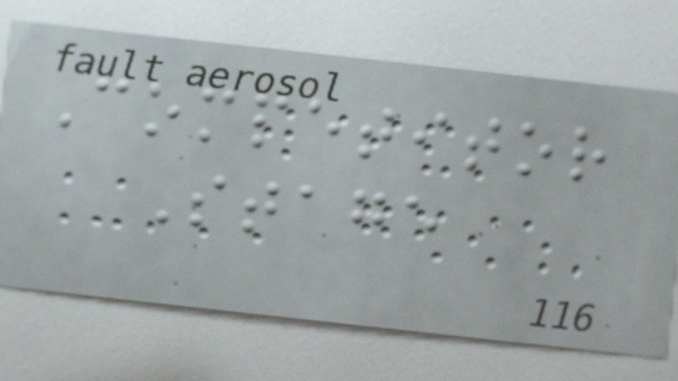Competitor
Stage
